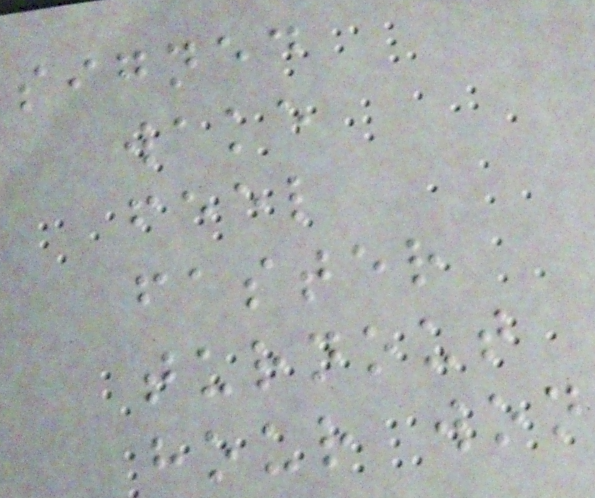signed
wake
feel
faster
turnout
hour won
